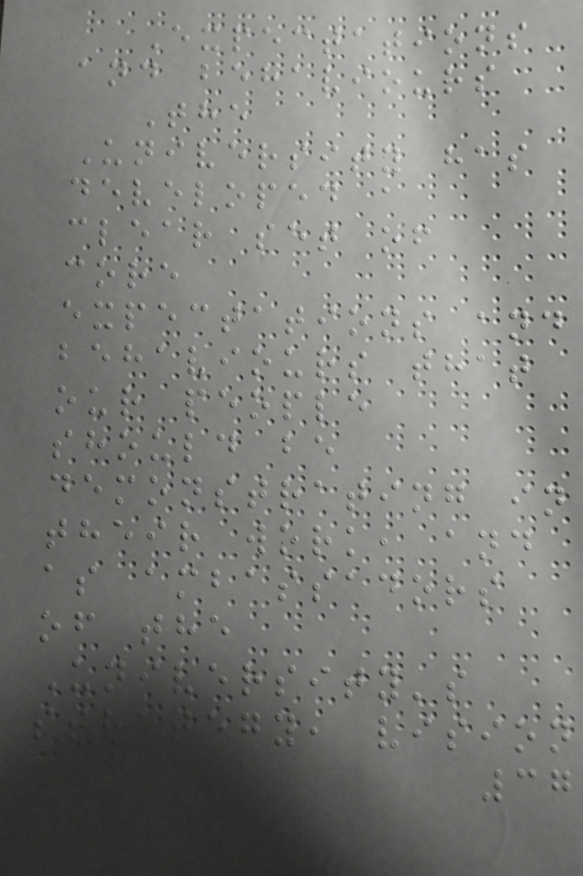Expectations
and behaviours
The
University has
developed a
clear set of
core
expectations and
behaviours that
our people
should be
demonstrating in
their work, and
as ambassadors
of the
University's
strategy, vision
37
